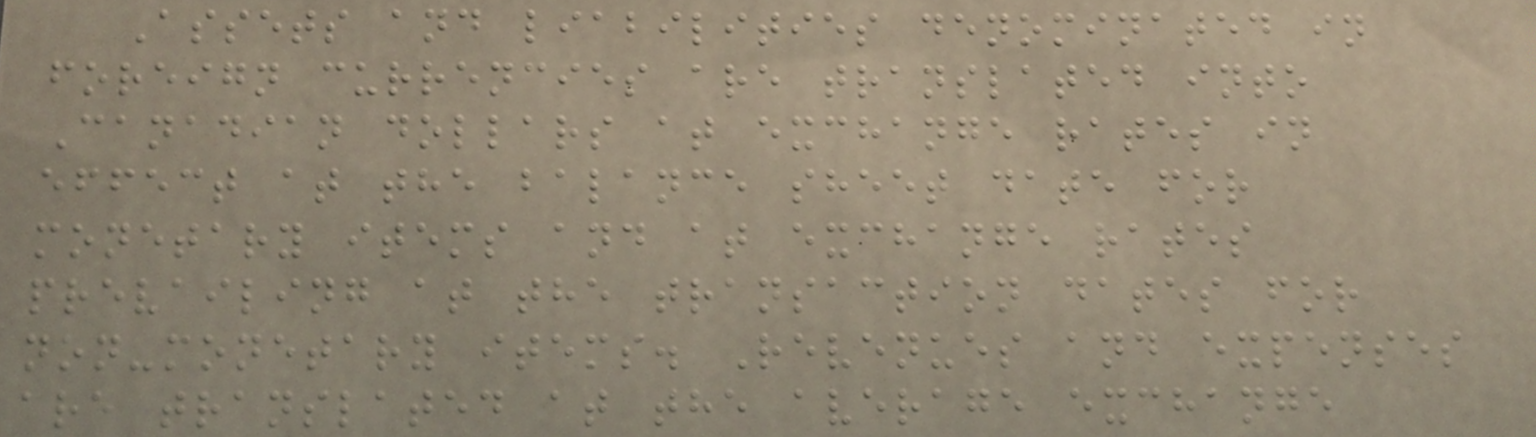Assets and liabilities denominated in
foreign currencies are translated into
Canadian dollars at exchange rates in
effect at the balance sheet date for
monetary items and at exchange rates
prevailing at the transaction dates for
non-monetary items. Revenues and expenses
are translated at the average exchange
